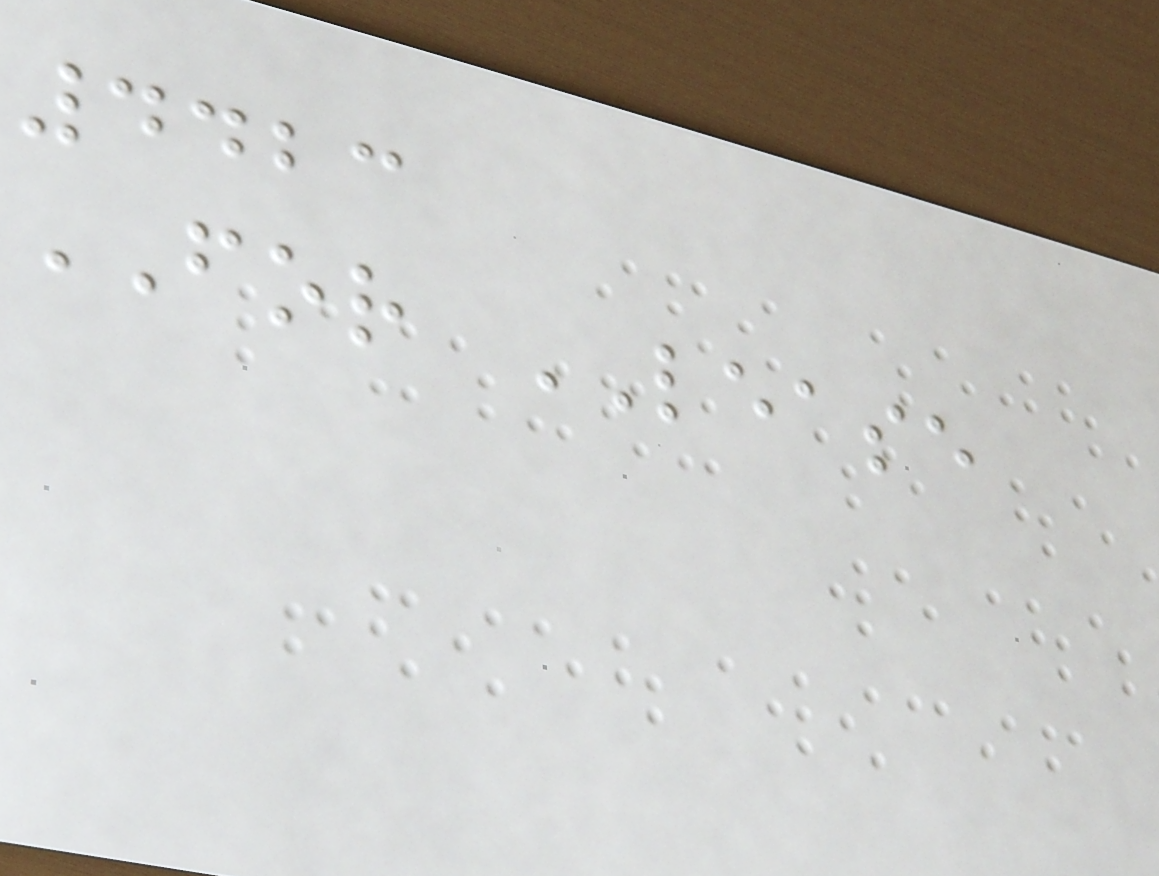4423
FOR LEASE
